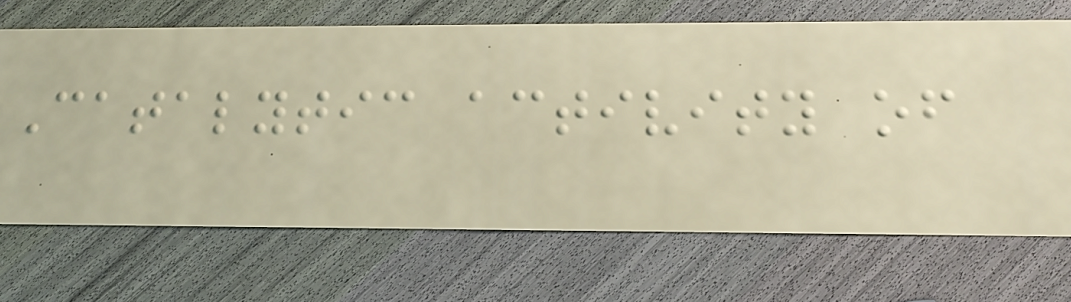Catalytic activity of
